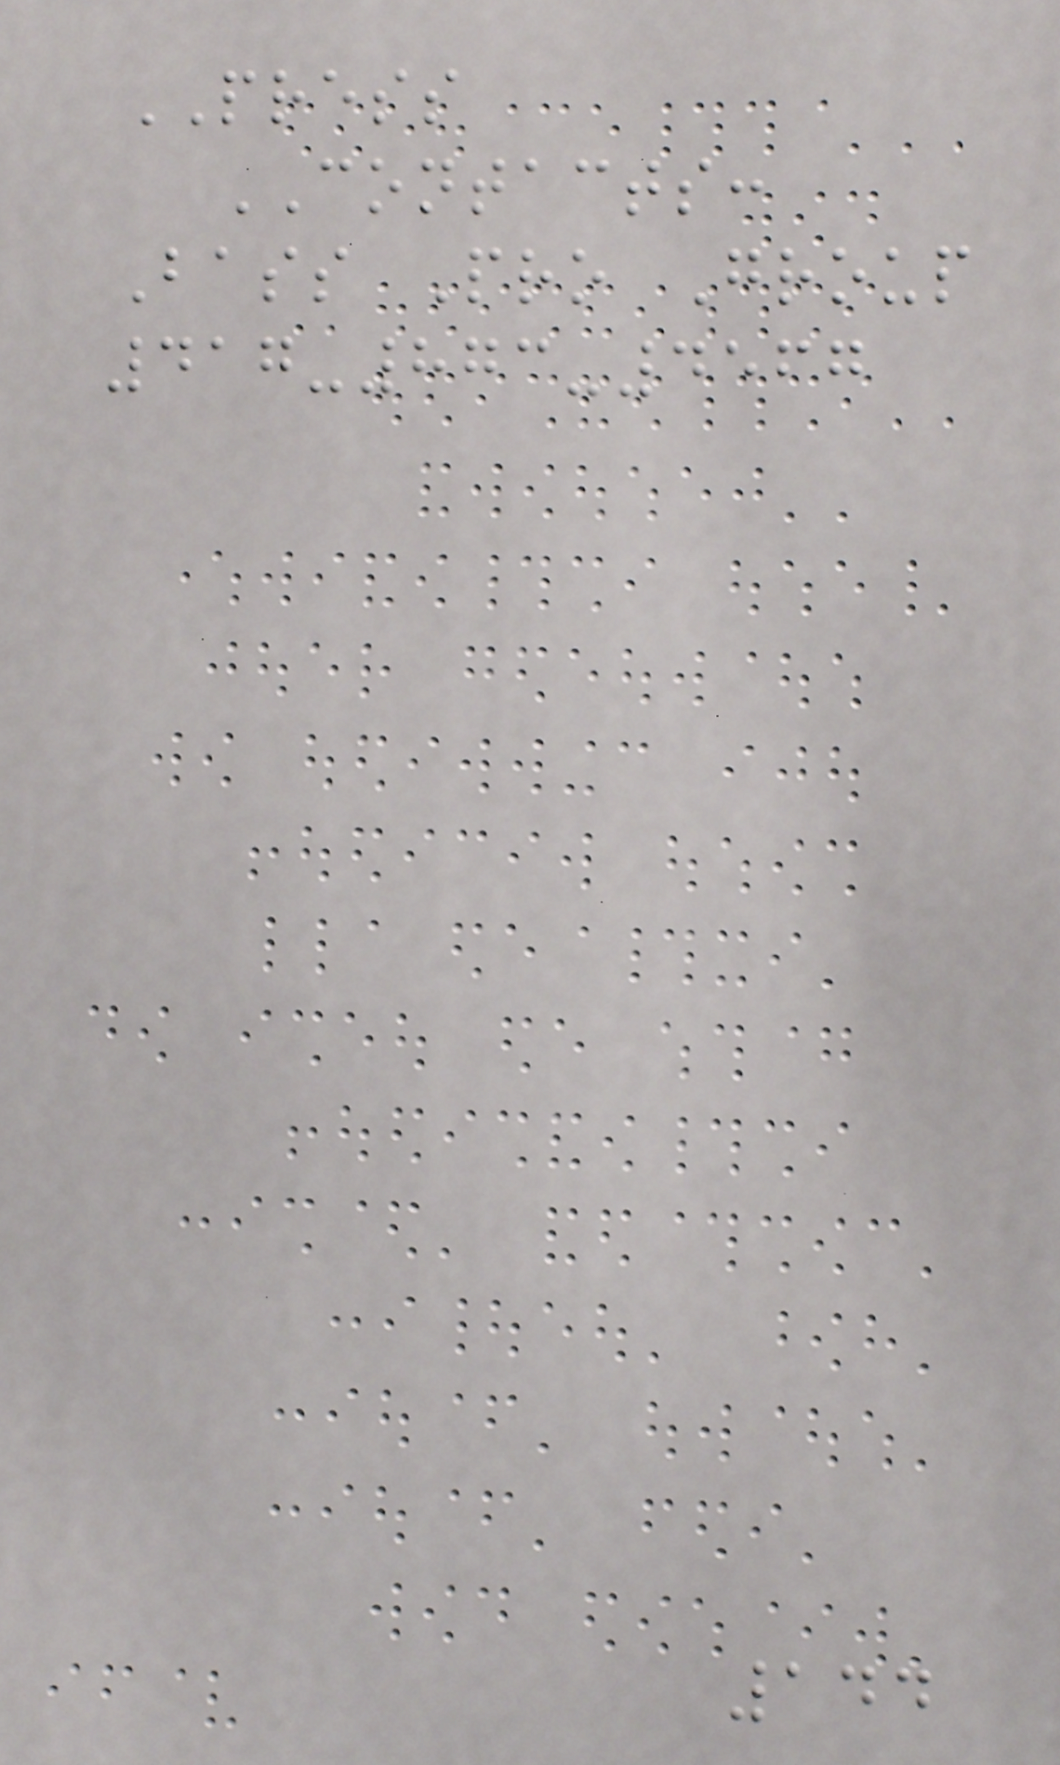PRESS
CONTACTS:
Bass Pro Group
417-873-4567
144
